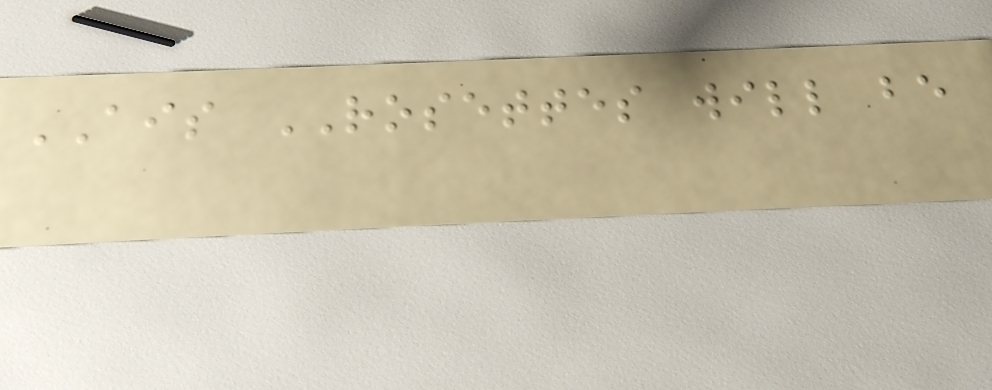AIS ROSETTES will be
